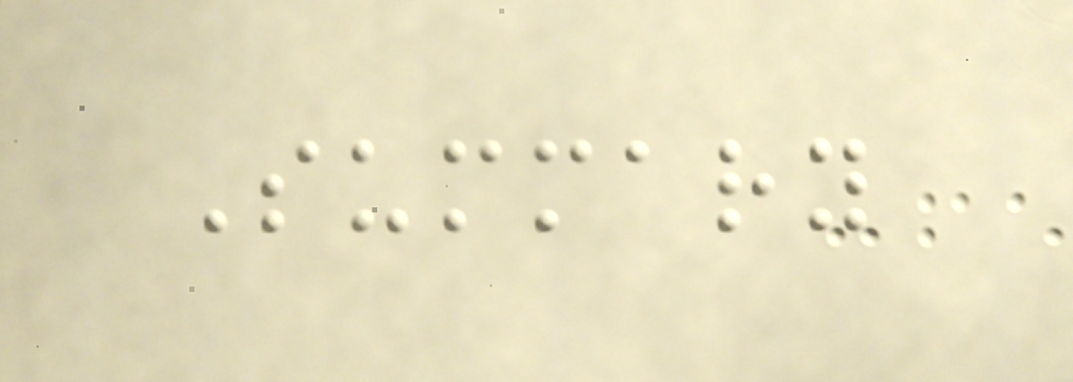Summary
